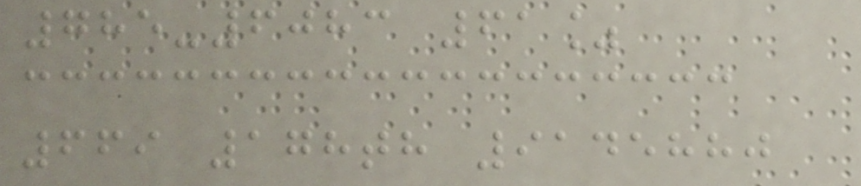785-6083 61%
669 178th 9145880
